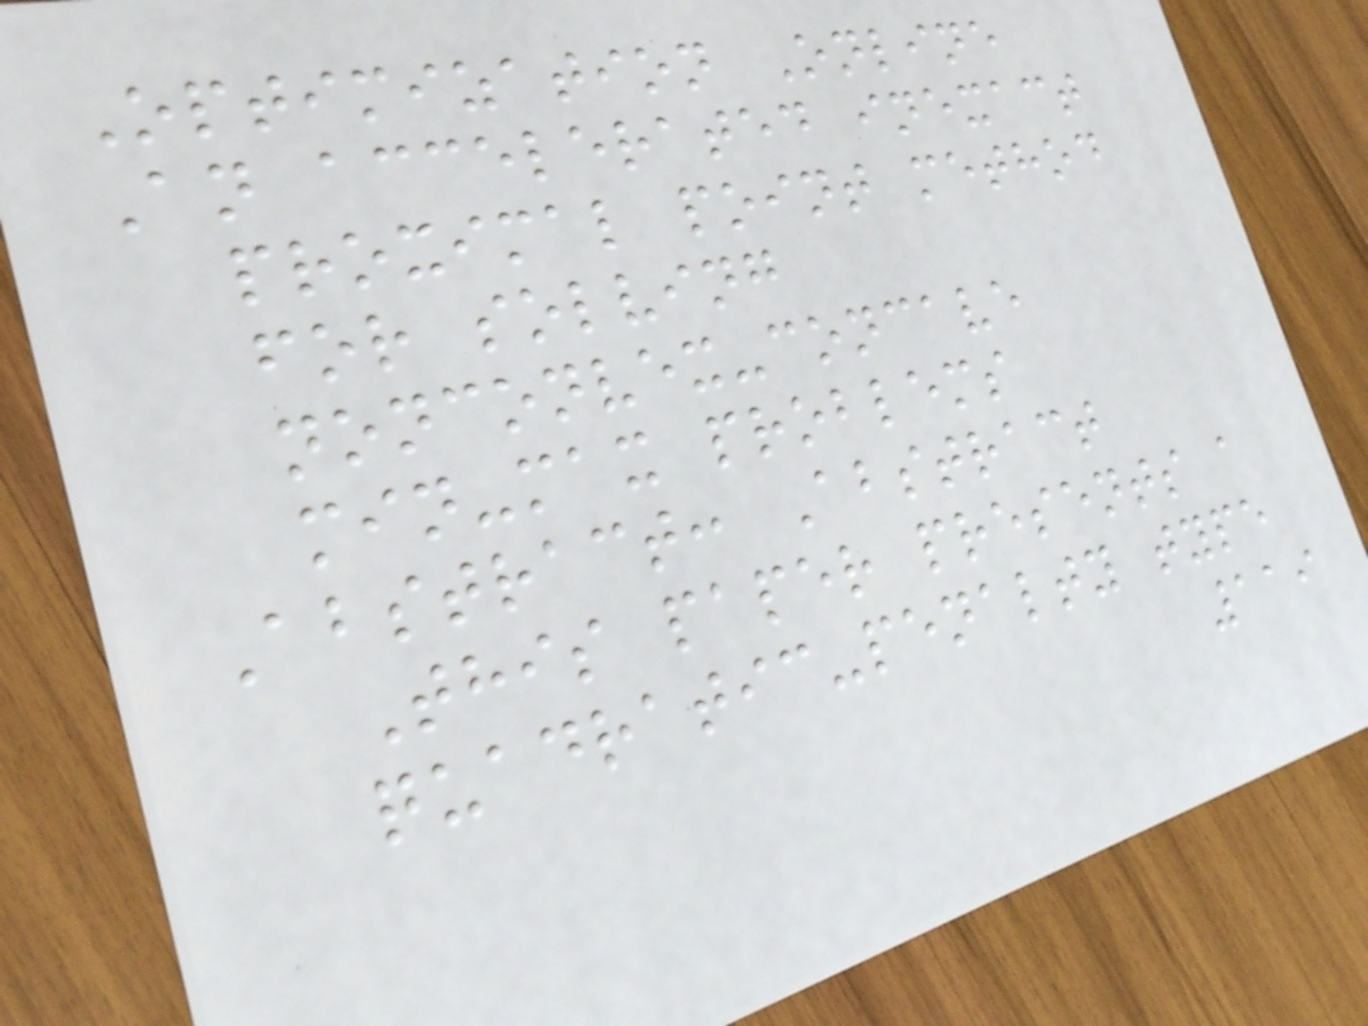Optimization Online
An accelerated inexact
proximal point method
for solving
nonconvex-concave
min-max problems
Abstract: Abstract
This paper presents a
quadratic-penalty type
119
